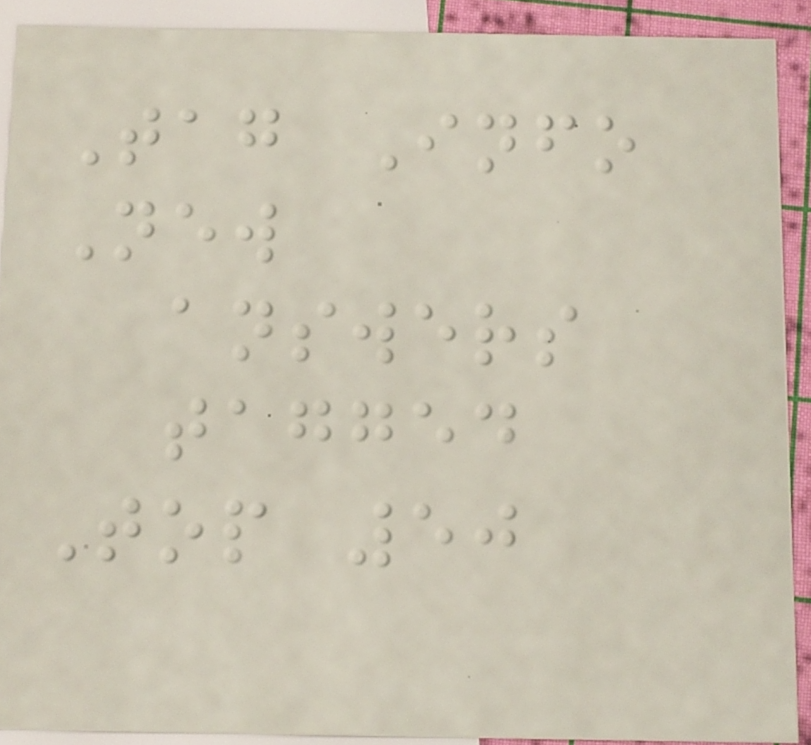Tag Info
New
answers
tagged
Top 50
